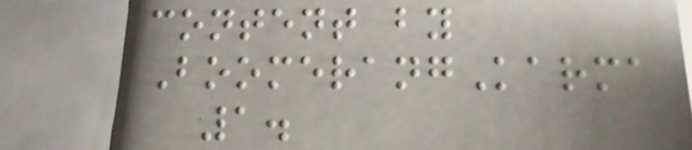content by
BoomerangKarma
1.
